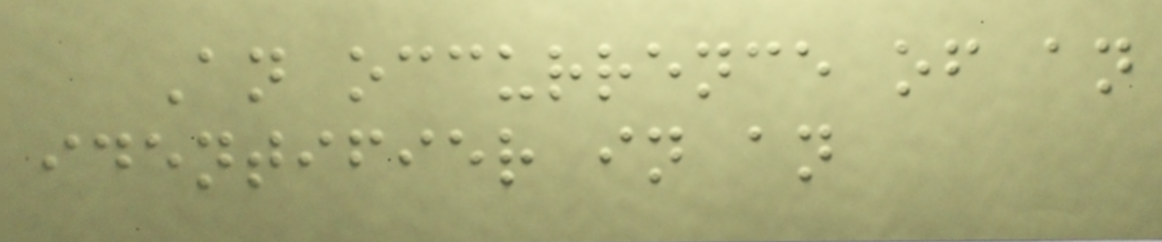An occurrence of an
identifier in an
